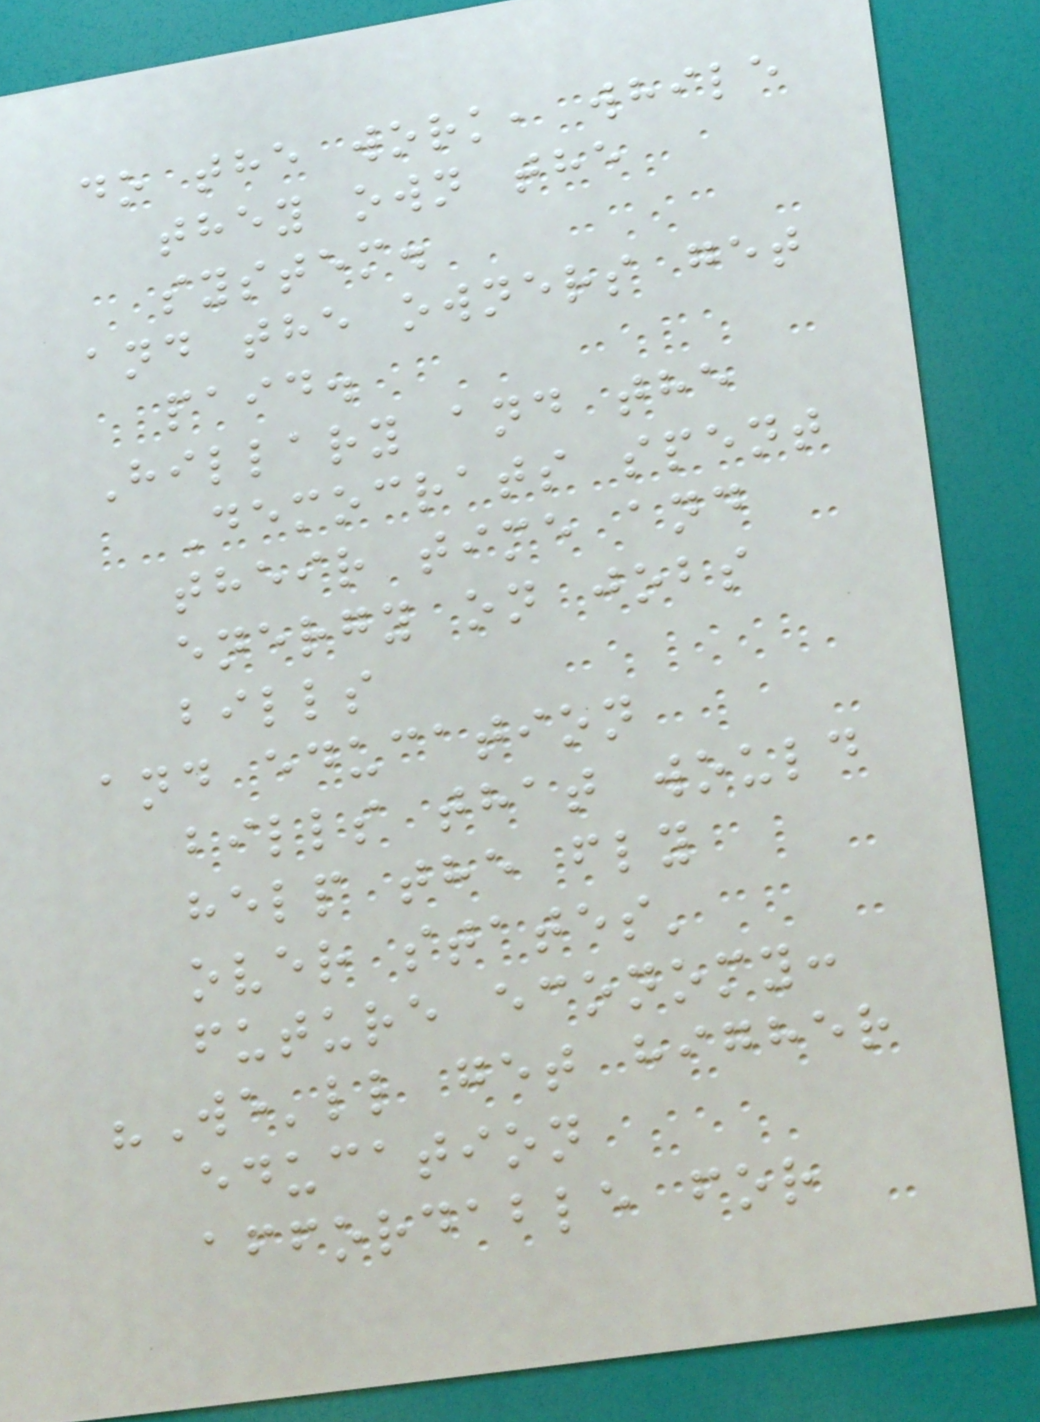do the work, while
they own the
system.
and the owners get
paid.
Hillary and the
Democrats spent
their time and
energy on jobs
bills
and education
bills that would
help the fly
over states'
future economy:
"We'll get higher
education
affordable for
